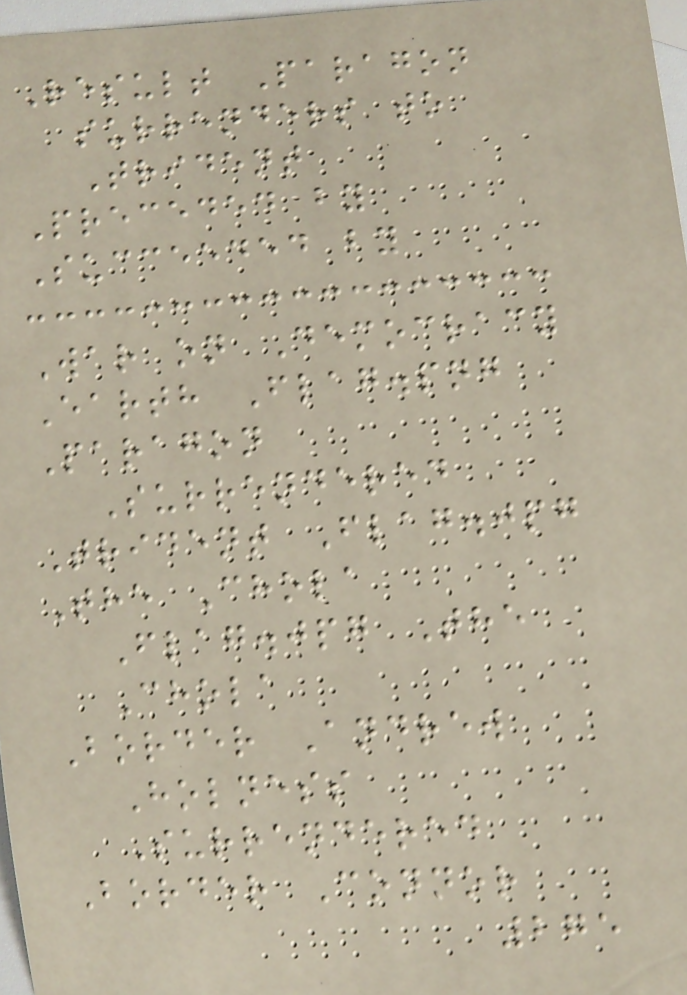Result Paragon
surrenders to
Trident
Preceded by
Succeeded by
War on Democracy
Earth Flag.png
Paragon
Surrendered
Trident Flag.jpg
The Chola
Flag.jpg The
Chola
Border Andrew
Holness
Surrendered
Border Connor
275
